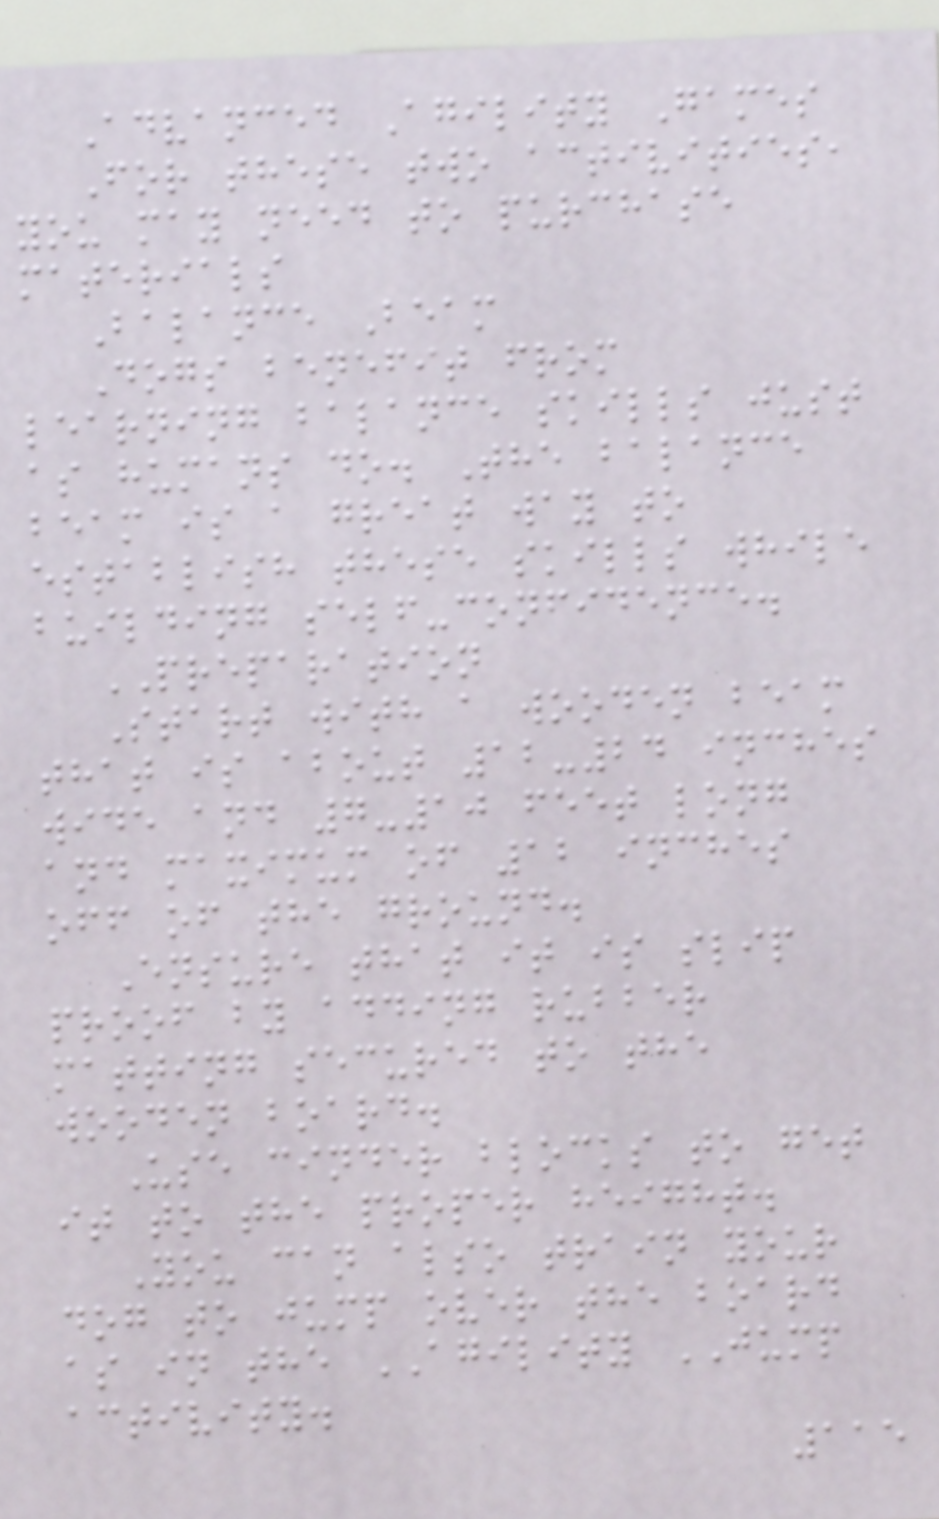Advanced Agility Games
For these two activities,
you may need to purchase
materials
Balance Beam
Dogs benefit from
learning balance skills just
as humans do. The balance
beam is a great way to
establish these skills while
building self-confidence.
PREPARATION
Start with a wooden beam
that is about 12-24 inches
wide and 7-10 feet long
and maximum of 12 inches
off of the ground.
Ensure that it is slip
proof by adding rubber
matting secured to the
wooden board.
Use cinder blocks to get
it to the proper height.
You can also train your
dog to jump over the board
as in the AGILITY JUMP
activity.
115
